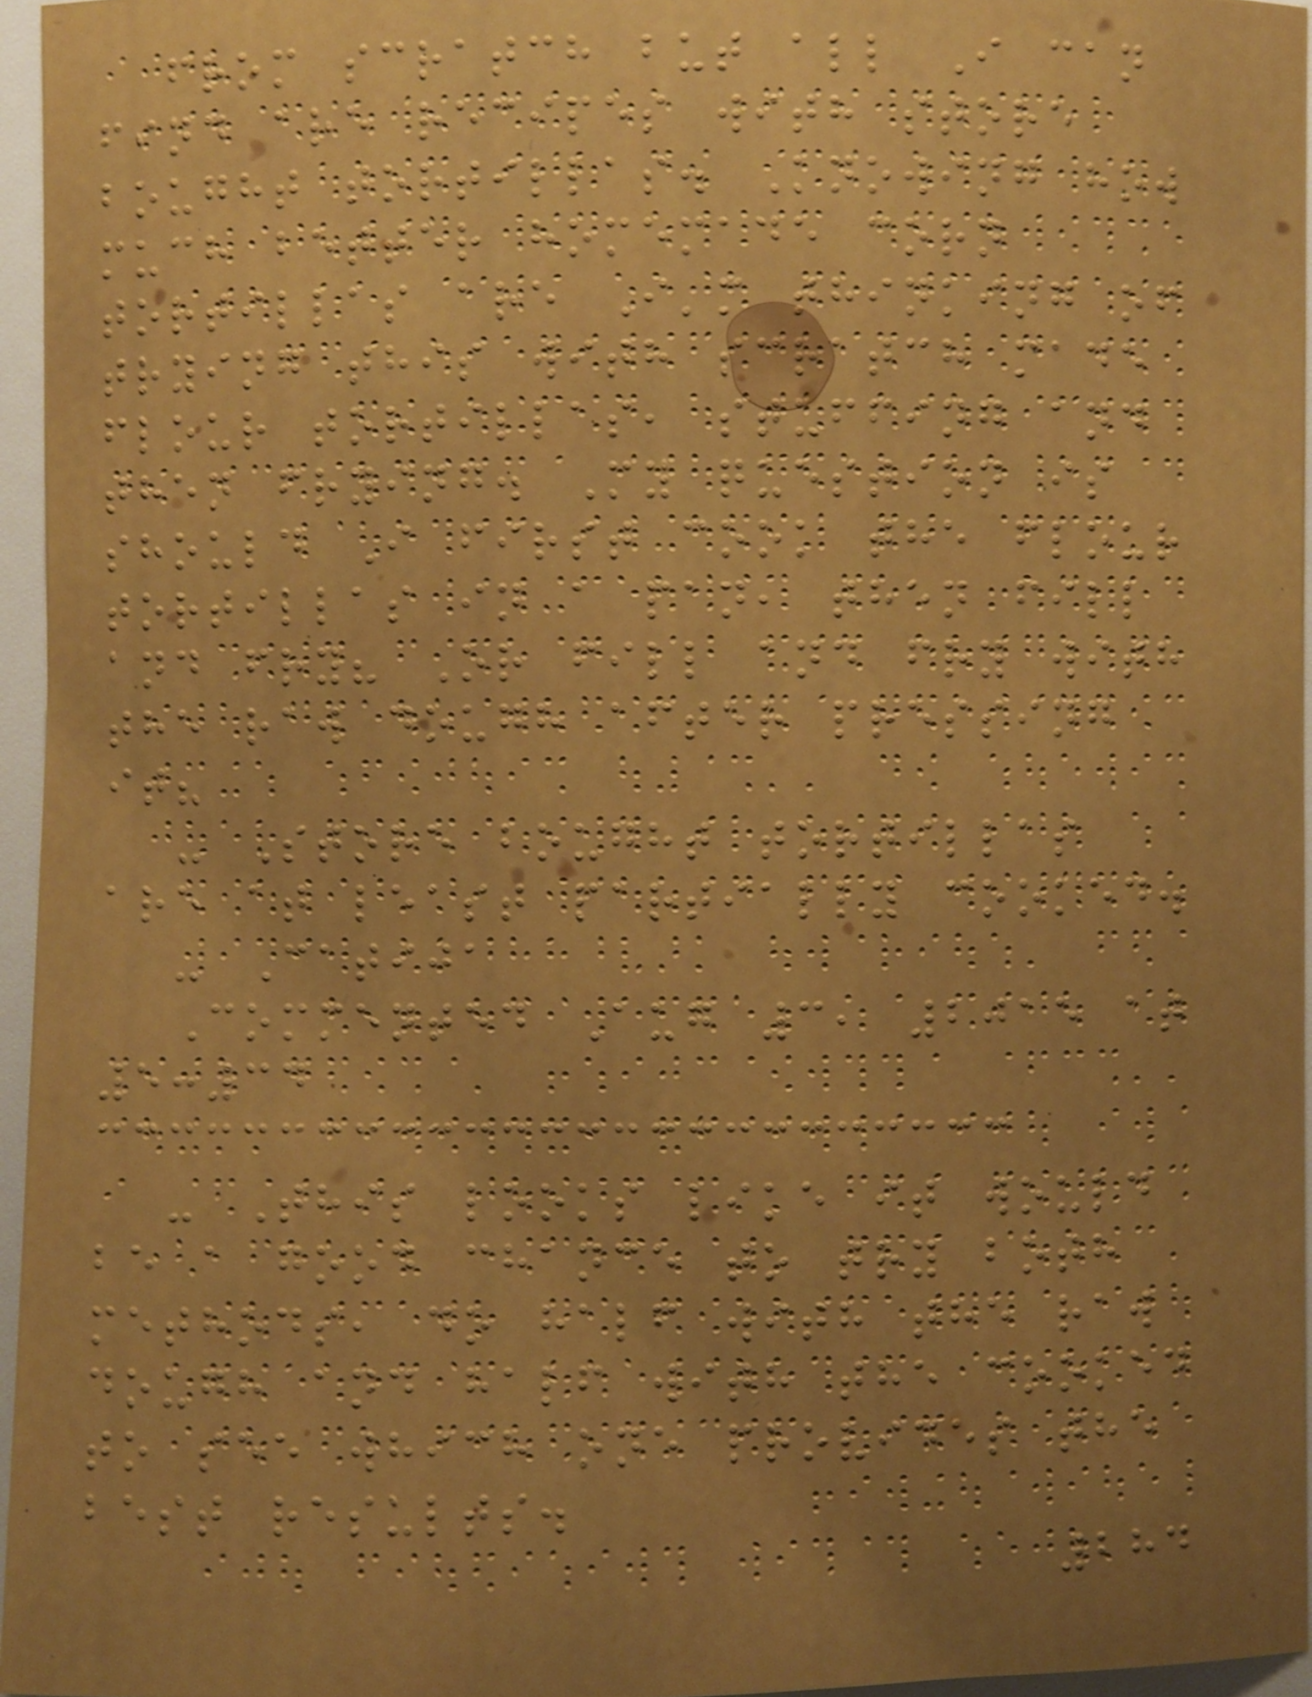from scratch but all I can
find are recipes with store
bought tortillas. Knowing how
much better homemade corn
tortillas are I'm thinking of
trying this with scratch made
flour tortillas, stuffing and
then frying. My question is
should I first cook the flour
tortillas in a pan, then fill
and fry? Or fill and fry with
the raw dough after pressing
it?
- Store bought tortillas
are at least partially cooked.
- Catija
Commented Aug 3, 2015 at
5:34
- This looks like it would
be a good chance to try both
methods, do half with the raw
dough and half with the cooked
to see which one provides the
best results.
284
